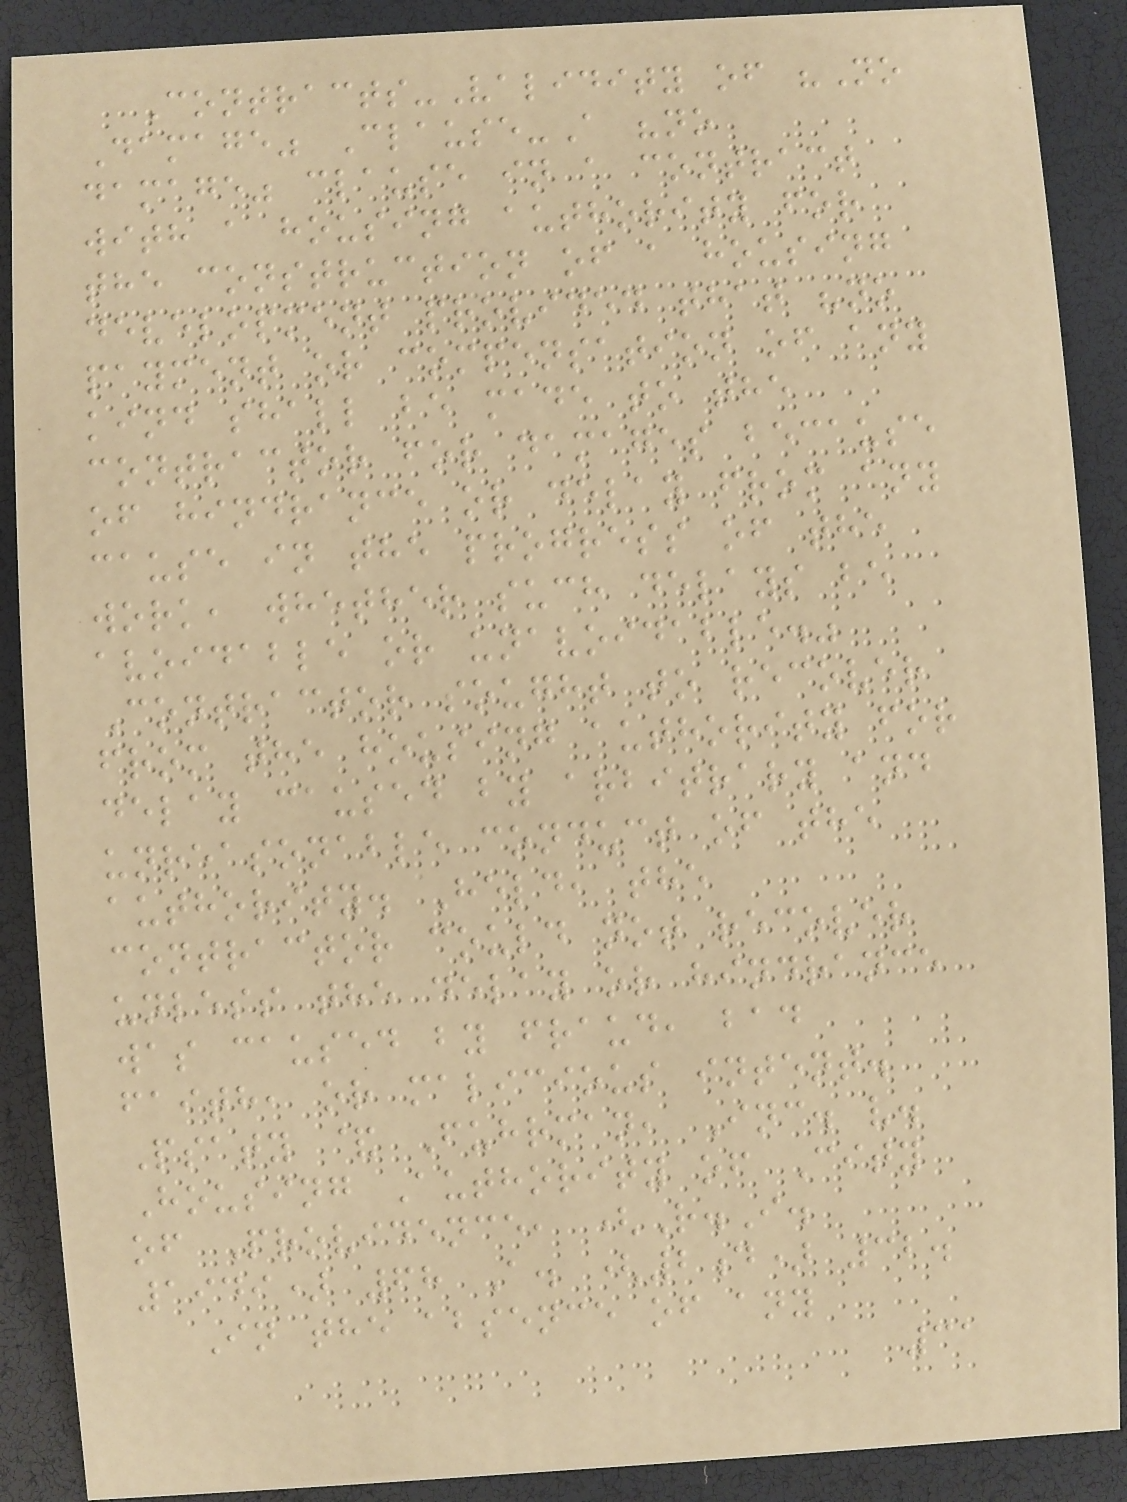Contracts-Validity of "No
Damage" Clause-A "no
damage" clause in a contract
with a housing authority for
the construction of a housing
development provided that "no
payment or compensation of any
kind shall be made to the
contractor for damages because
of hindrance or delay from any
cause in the progress of the
work, whether such delays be
avoidable or unavoidable."
Contractor sought to recover
from the housing authority for
delay caused by arbitrary and
unreasonable conduct of the
authority. Held, the
contractor could not recover
unless the delay or hindrance
was caused by fraud, bad
faith, or malicious intent.
Psaty & Fuhrman, Inc. v.
Housing Authority of City
of Providence, (R.I.
1949) 68 A. (2d) 32.
In the absence of any
31
